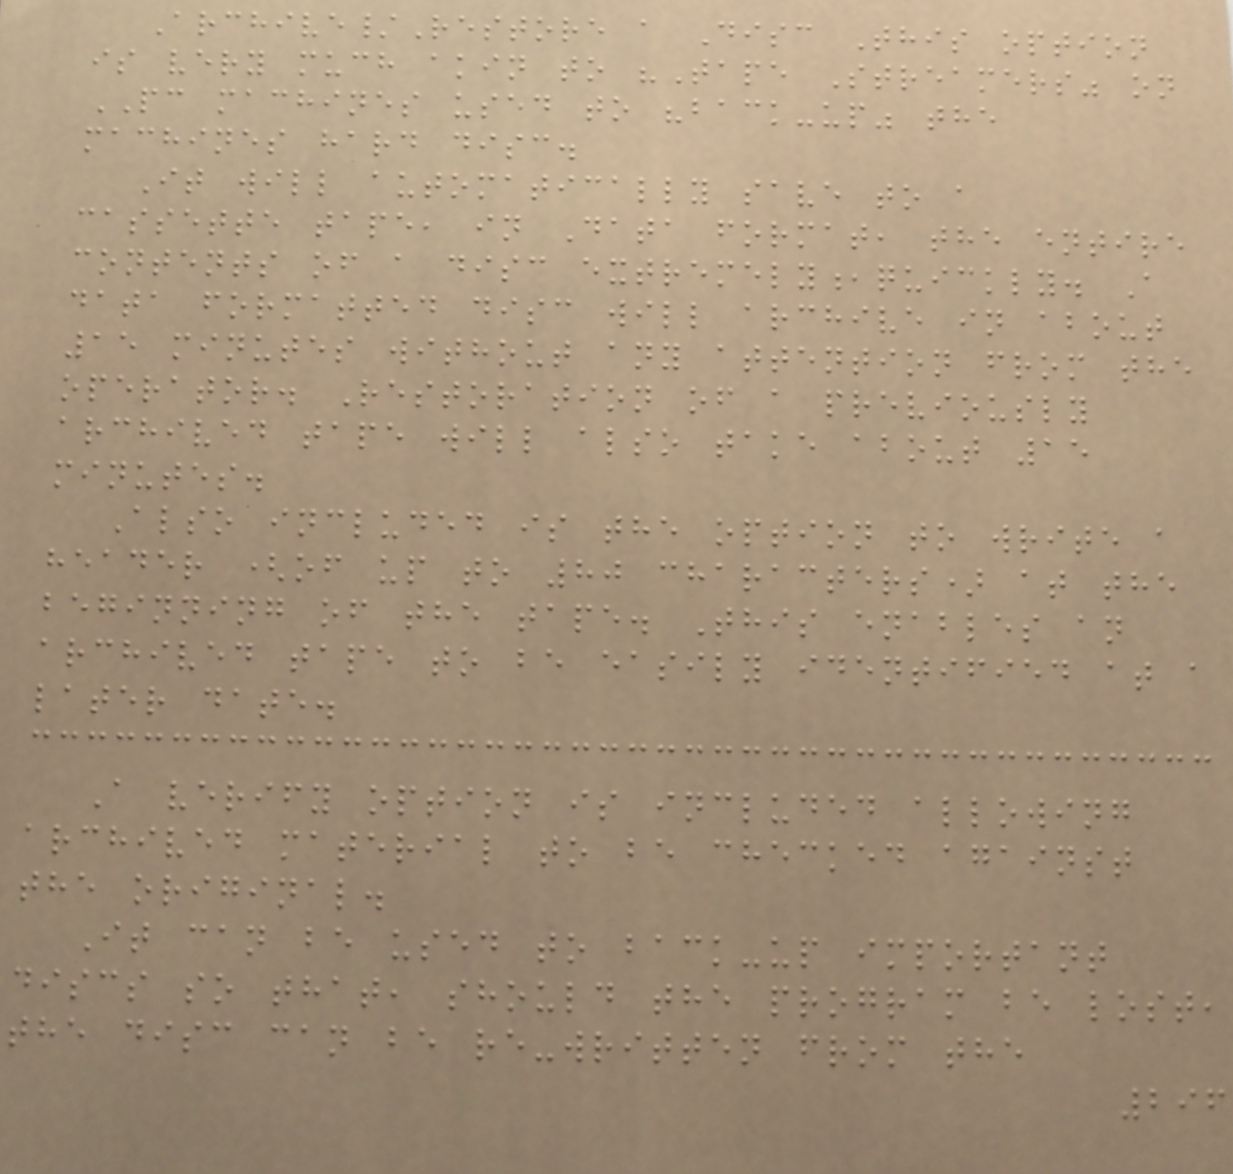Archive/Restore a Disc This option
is very much akin to "Tape Streamers" on
PC machines used to "back-up" the
machines hard disc.
It will automatically save to a
cassette tape, in Data format, the entire
contents of a disc extremely,quickly. A
data formatted disc will archive in about
15 minutes without any attention from the
operator. Restoration of a previously
archived tape will also take about 15
minutes.
Also included is the option to write a
header (of up to 80 characters) at the
beginning of the tape. This enables an
archived tape to be easily identified at a
later date.
A verify option is included allowing
archived material to be checked against
the original.
It can be used to back-up important
discs so that, should the program be lost,
the disc can be re-written from the
296
